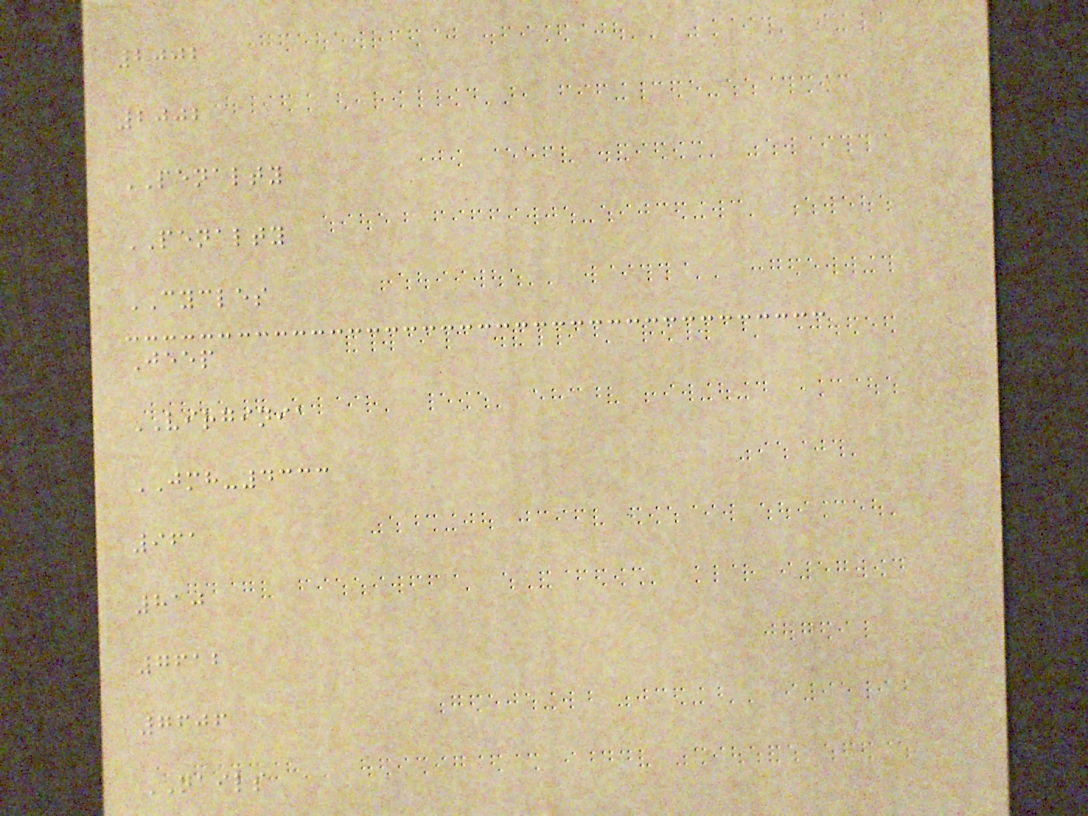2002
2002
PENALTY
PENALTY
CYCLES
Jeep
VIRGINIA
JMH-4333
961
810
7612
7606
NAILS
